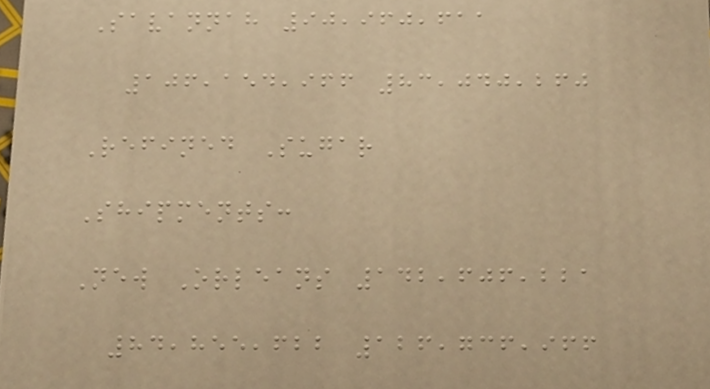Savannah 90,960,611
106,154,966 83,040,260
Refined Sugar
Shipments:
New Orleans 142,606,221
84,855,622 126,736,966
